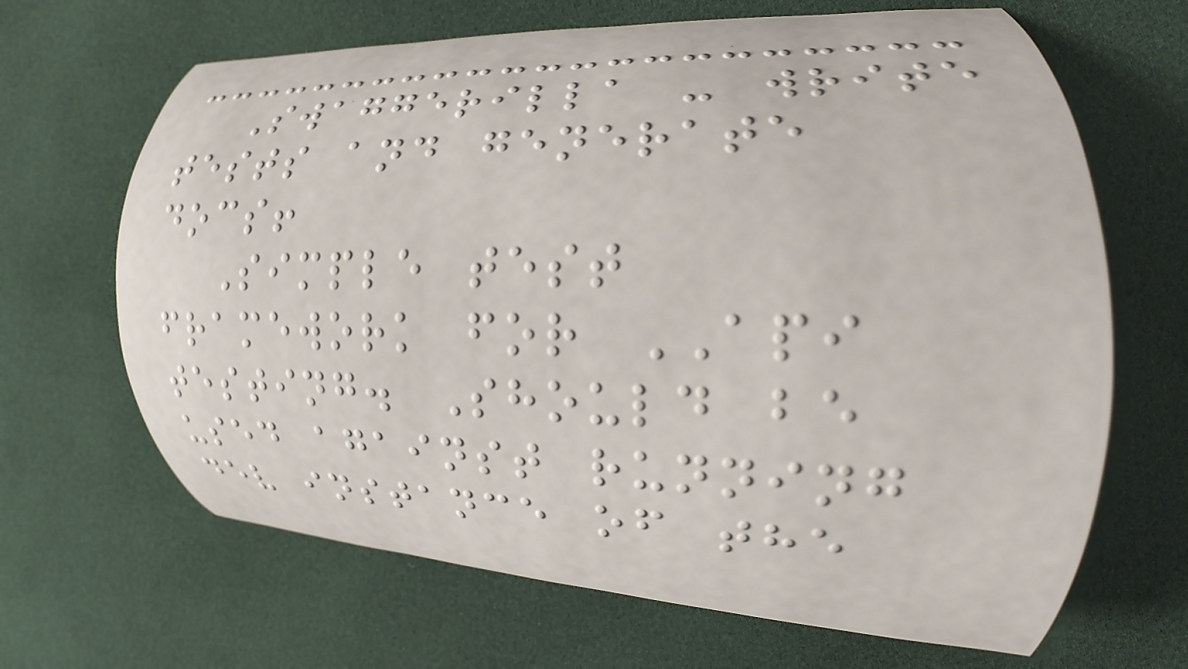Swaggerilla - write
tests and generate
docs!
Simple test
framework for API
testing. Should be
used against running
dev instance of the
